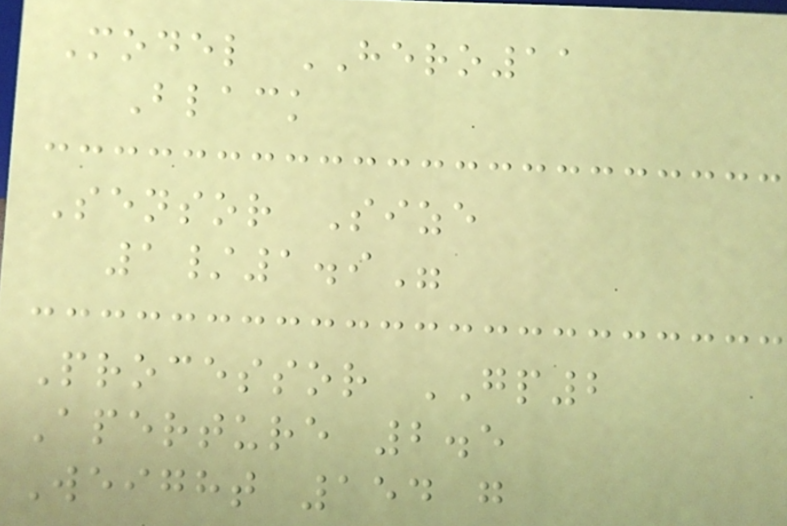Model HERO11
Black
Sensor Size
1/1.9"
Processor GP2
Aperture 2.5
Weight 154 g
